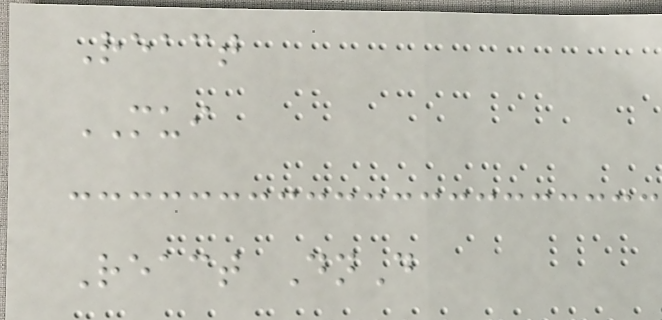React
MUI
React DnD
